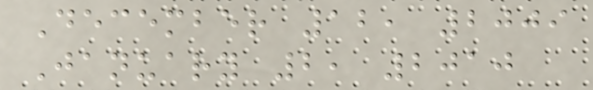December 12, 2009
January 2, 2010
